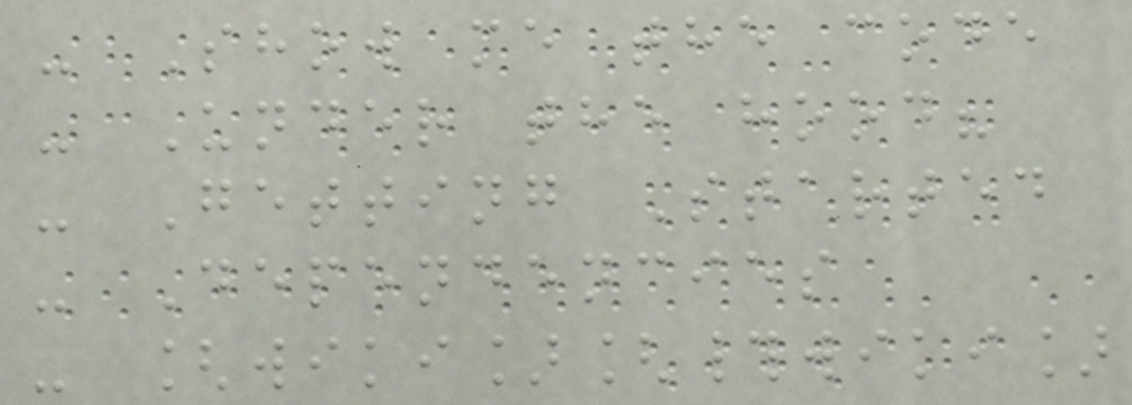- Show me the code
- Under the hood?
- Getting Started
- Dependencies
- [wiki][#wiki]
